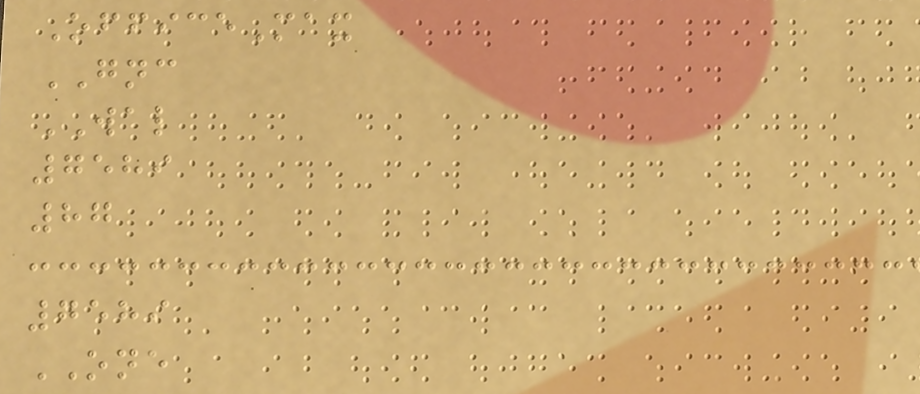OfficeMax
GNC
WAL
7589
87
7589
ONE
